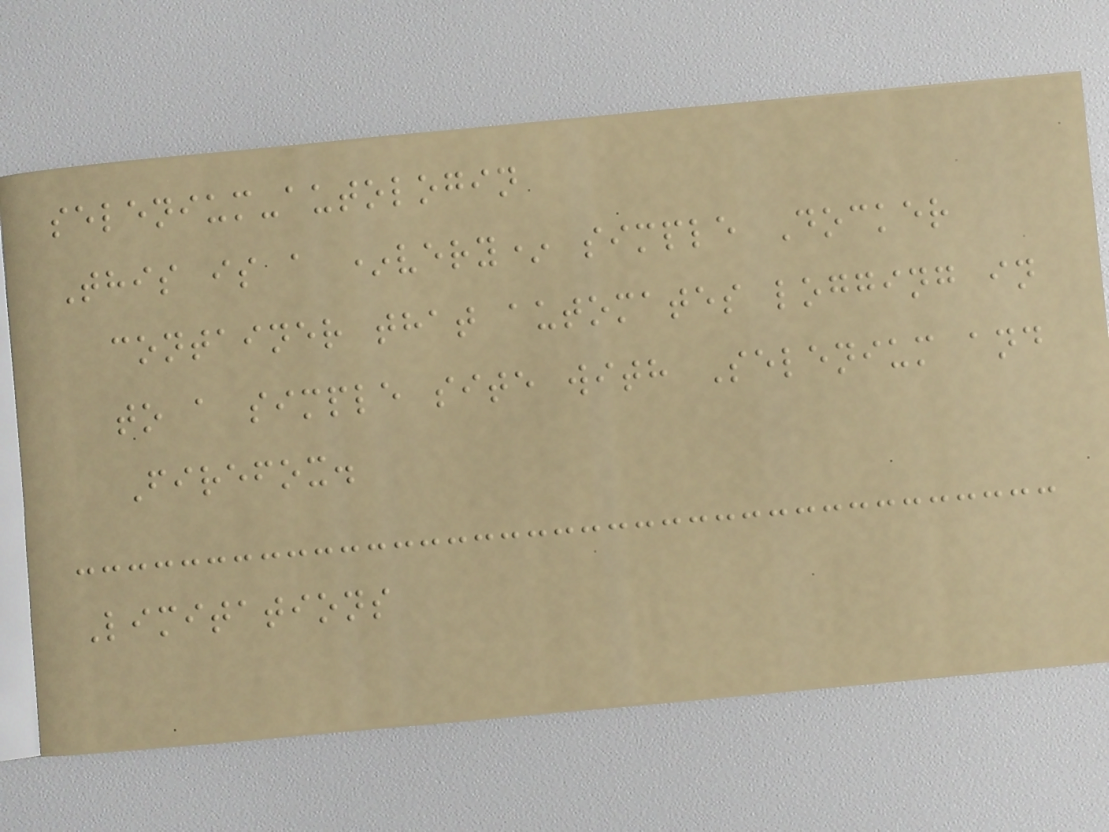selenium-autologin
This is a *very* simple Docker
container that automates logging in
to a simple site with Selenium and
Firefox.
Limitations
